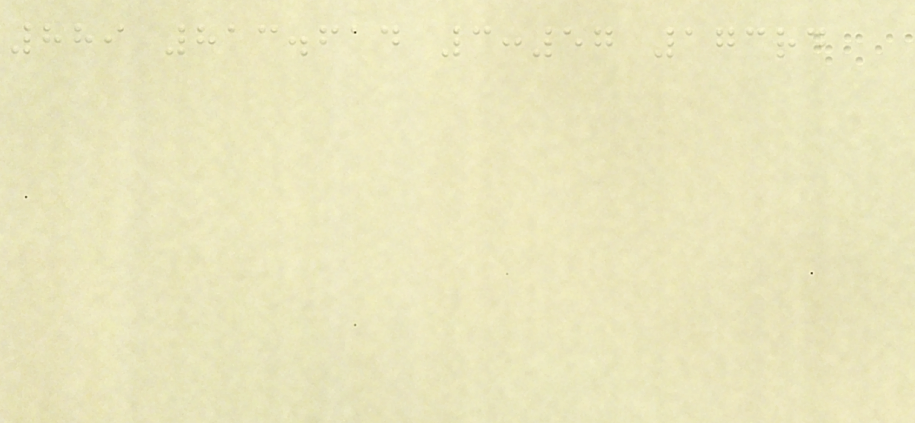889 813.614 3:57 173rd
